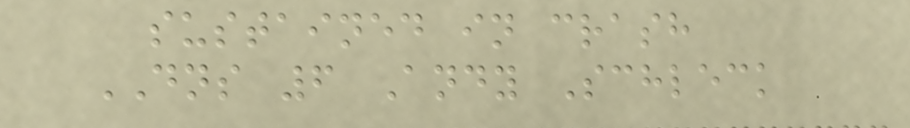sustained in crash
DNS 6 Andy Schleck
